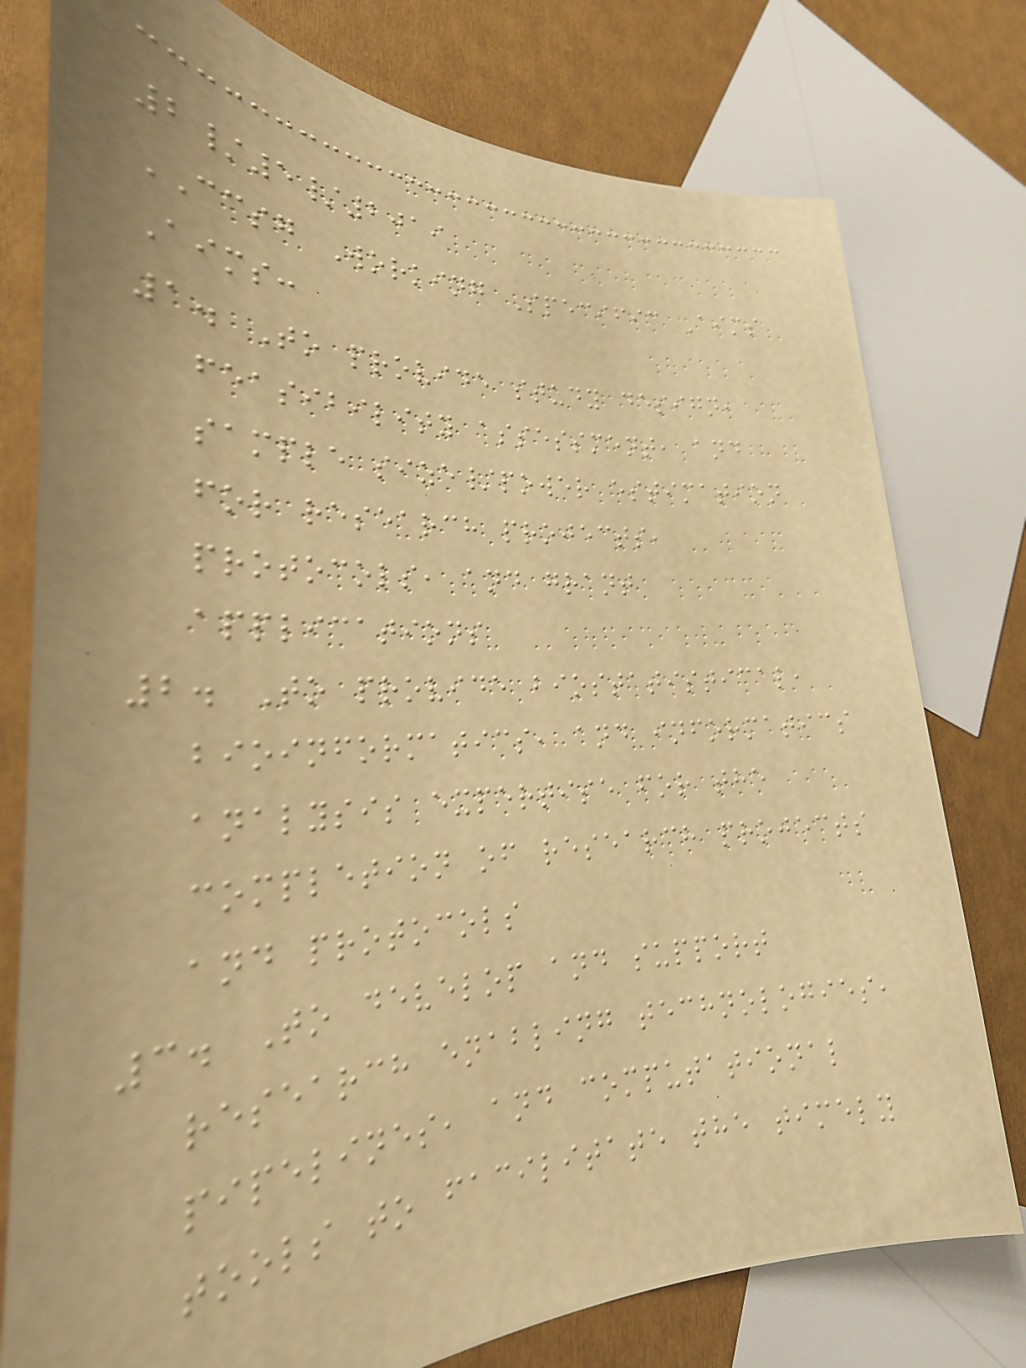2/5/2019
CCSG Working Specific Aims
Aims:
1. To provide study design,
feasibility assessment, and
sample size/power estimation
for research projects,
protocols, and grant
applications
2. To provide biostatistical,
bioinformatics, and informatics
analysis expertise for the
completion of research projects
and protocols
3. To develop and support
research enabling technologies,
pipelines, and computational
tools to facilitate the timely
